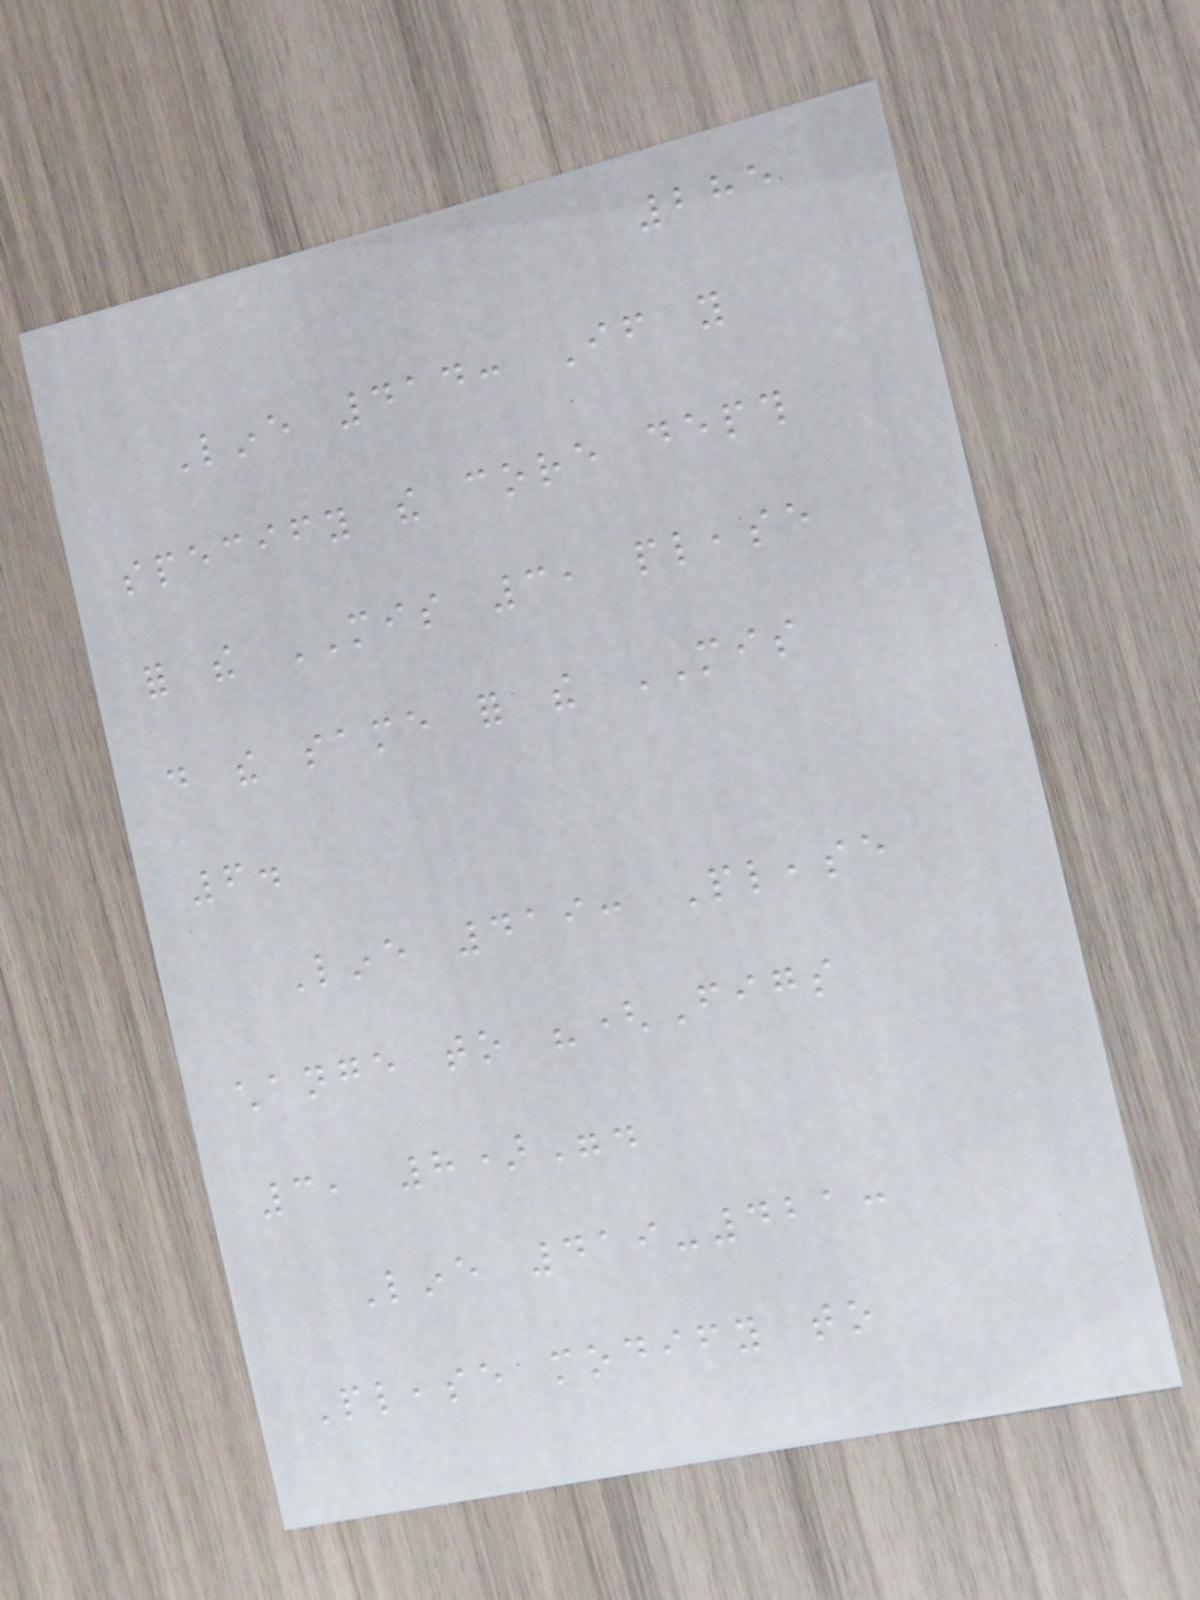285
Line 414: If you
specify the core depth
for the MIS 3, please
do the same for the MIS
6.
Line 419: Please
change to "(Figs
3, 8)".
Line 419-421:
Please modify to
